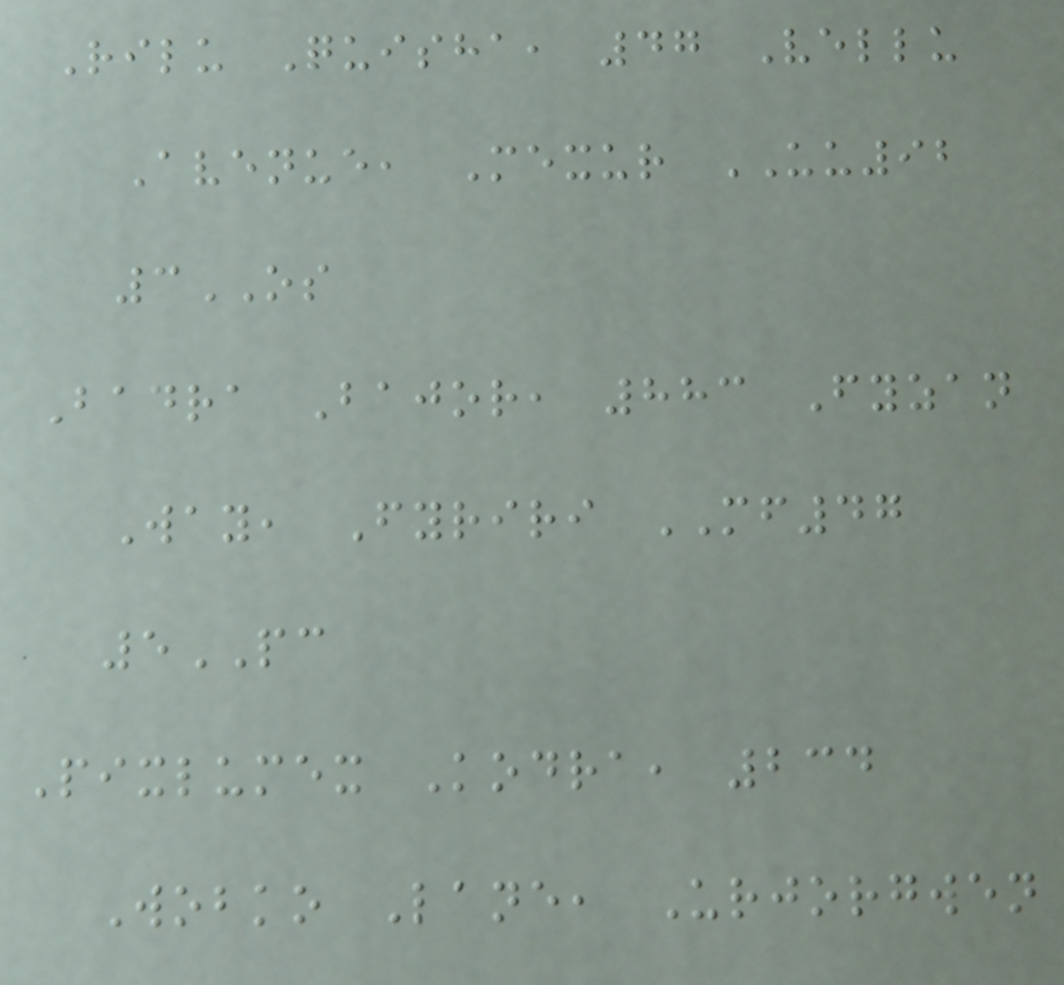Rilu Quisha, 47 Vellu
Avenue, Mexur UU92
3OS
Badra Bajor, 883 Fyzan
Way, Fyriri MF47
5PC
Pixlumex Kodra, 234
Wobko Lane, Urjorgwen
